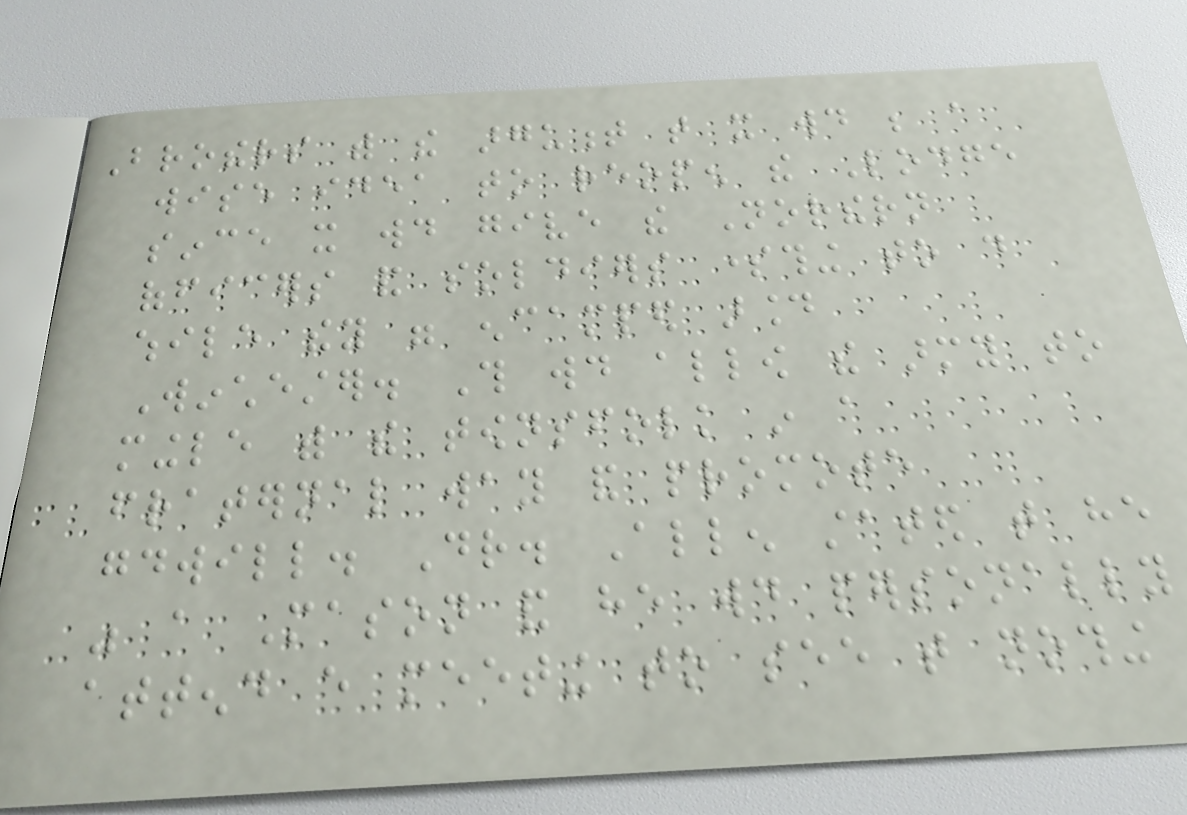Brothers with the argument that it would be a
wise idea to reopen the Lodge
since it would give the Northern
officers and soldiers something to do
while they were encamped around
Winchester. This would allow the army to
mingle with the townsfolk in a
fraternal way and promote
goodwill. Dr. Allen stated that he
was a Mason and he would personally
attend every meeting to see that nothing
